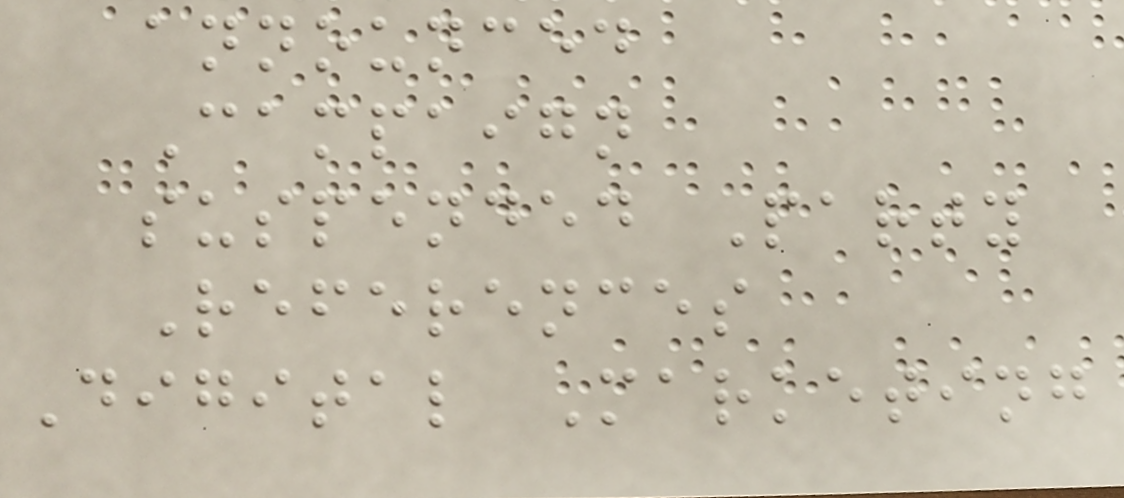announced
Campaign
suspended Party
References
Digital Marketing
